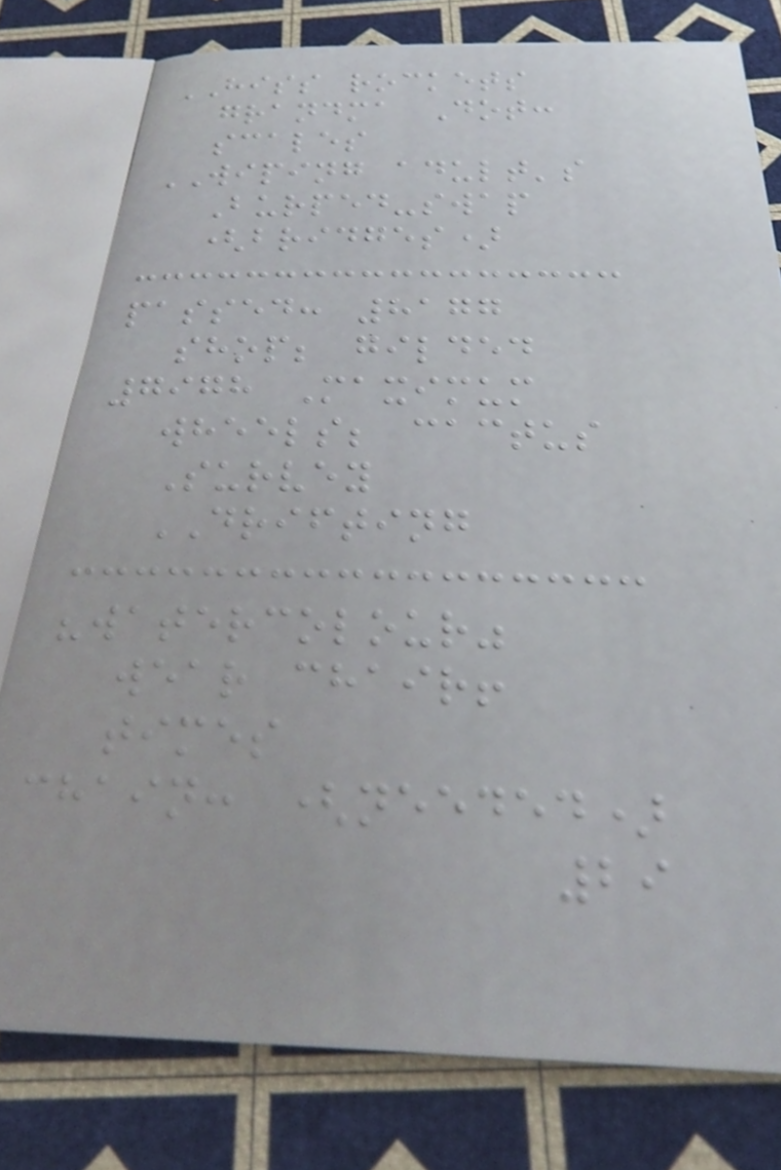HISS rockets
grandma Dot:
scales
WIPING adult's
Burped-swap
(bridges)
passed: 8177
shop; gilded
7978 Maximum
wheels; cactus
Survey
DRIFTING
"watercolour"
wear chair!
times
chain: (needed)
29
